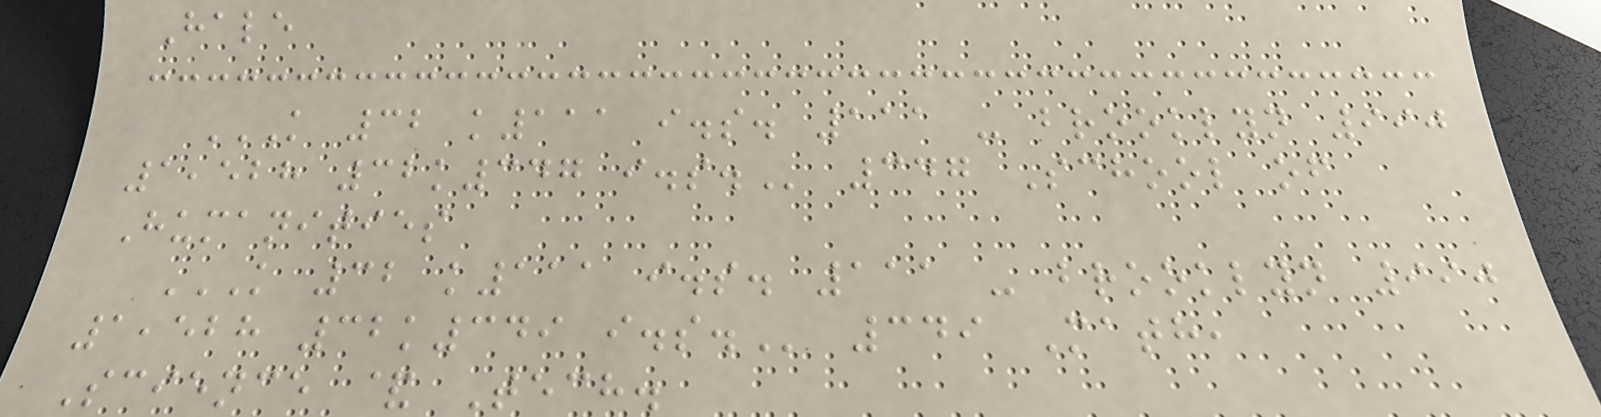Hale
K 32 K111 I.S. 111 - BROOKLYN 990
1,528 32K347 I.S. 347 School of
Humanities
K 32 K111 I.S. 111 - BROOKLYN 990
1,528 32K349 I.S. 349 Math,
Science & Tech.
